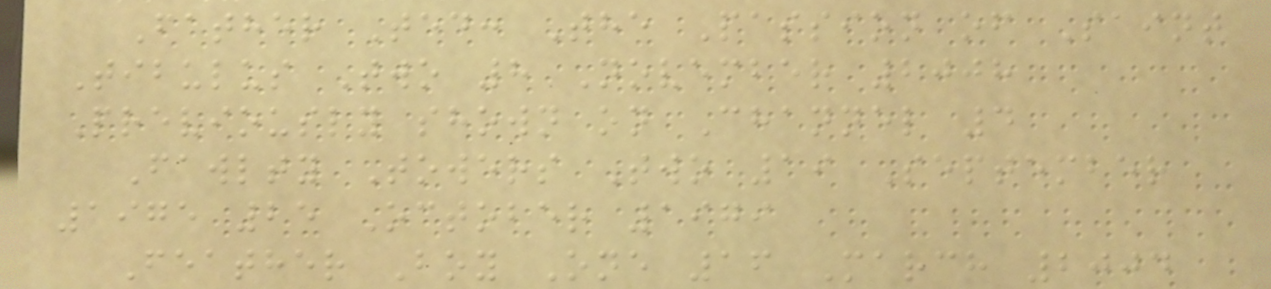Father Ted: The Passion of Saint
Tibulus Two 8 November 2008
Previously shown on Channel 4
Fawlty Towers Two 19 September
1975 25 October 1979
Feather Boy One 16 March 2004
